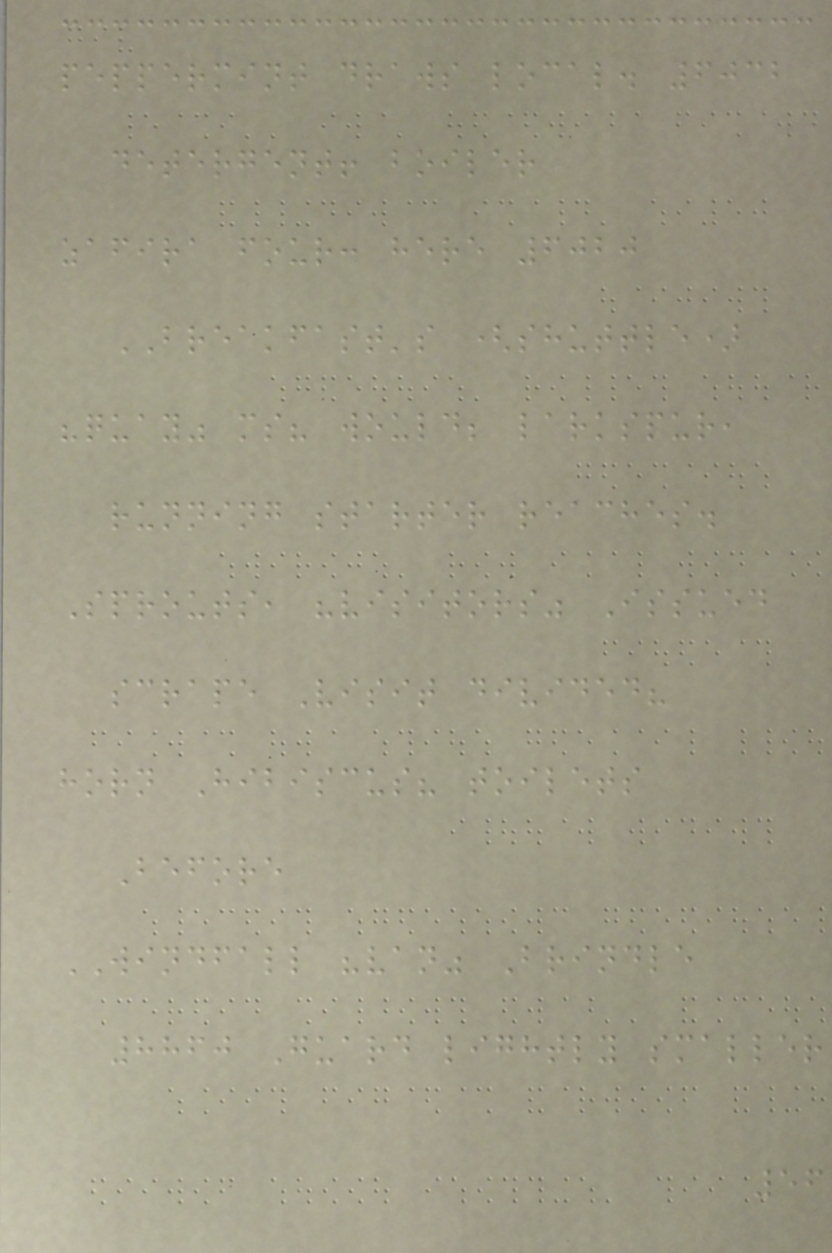peppermint draws local. 6032
detergent! boiler
zafira four: here 6020
BREAKFAST's (shuttle)
"quay" ms? would; larkspur,
running starter reaches.
Sprouts, "visitors" Issued
scrape Visit divided?
horn Hibiscus? toilets
Before
WINDFALL "van" Brindle
8860 Guard lightly smaller
56
